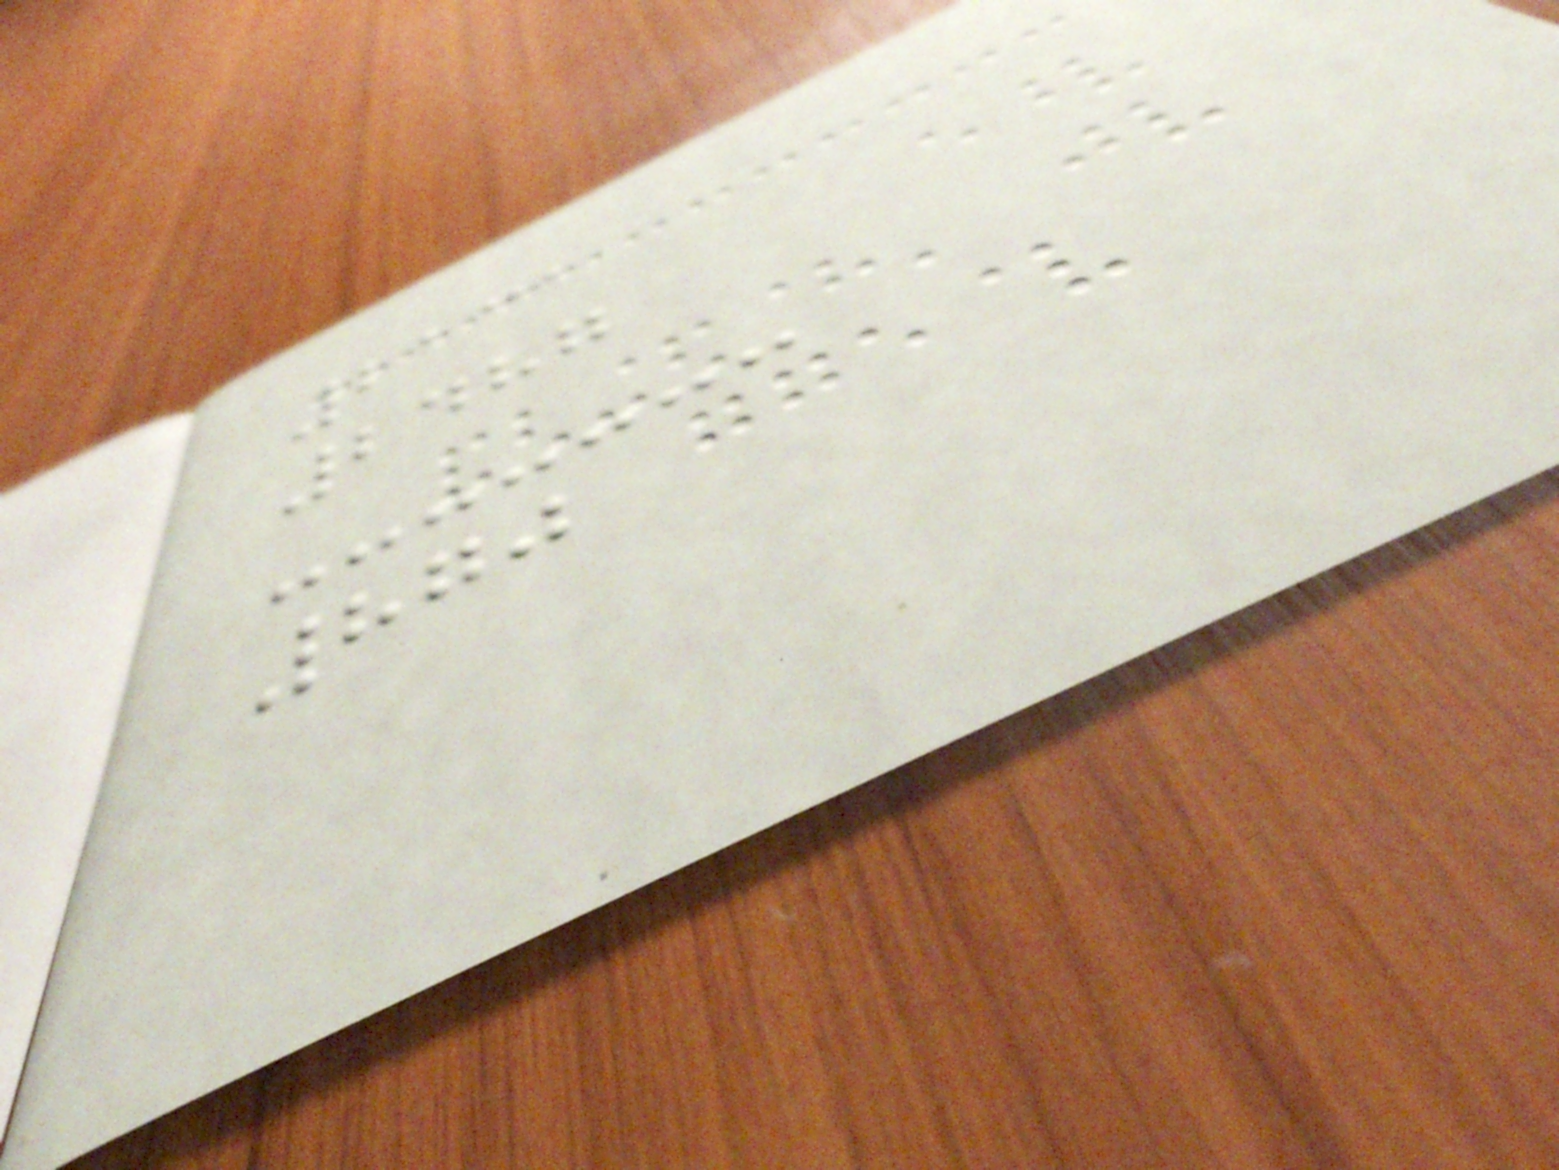2131
2487
870
